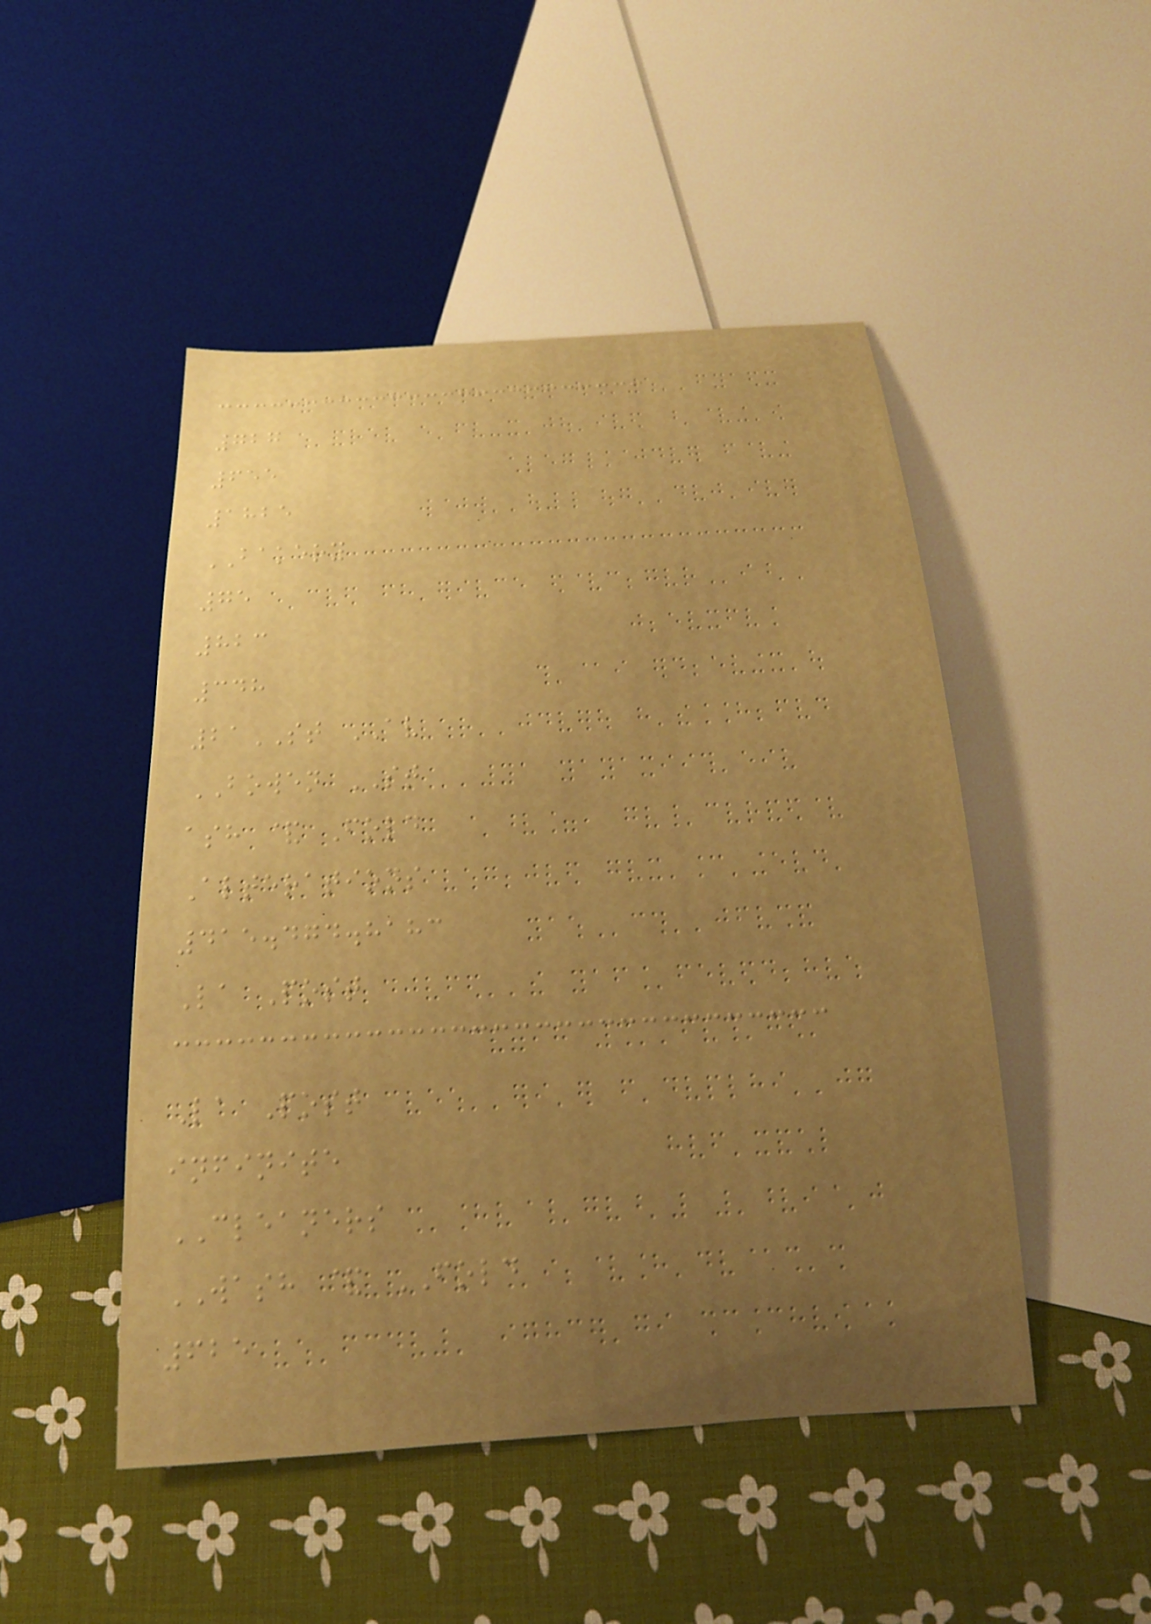727
655
1825
BAKERY
75
823
348
21ST AV
BOWEN ST
ash & Fold
Alterations
415.474.8183
La Post
La Post
infinite
CLEANERS
WASH & FOLD
625
